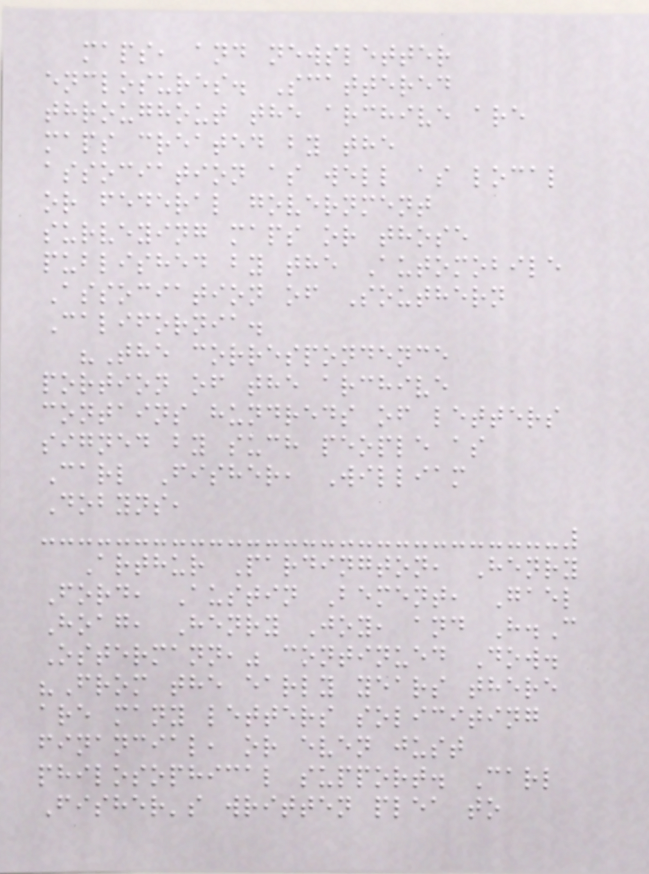maps, and newsletter
enclosures. Scattered
throughout the archive are
maps created by the
association as well as local
or federal government
surveying maps or those
published by the Automobile
Association of Southern
California.
"The correspondence
portion of the archive
contains hundreds of letters
signed by such people as
Carl Fisher, William
Dobyns,
Arthur Pardington, Henry
Ford, Austin Bement, Gael
Hoag, Henry Joy, and H.C
Ostermann," continued Dow.
"From the early years there
are many letters soliciting
financial, or even just
philosophical support. Carl
Fisher's written plea to
